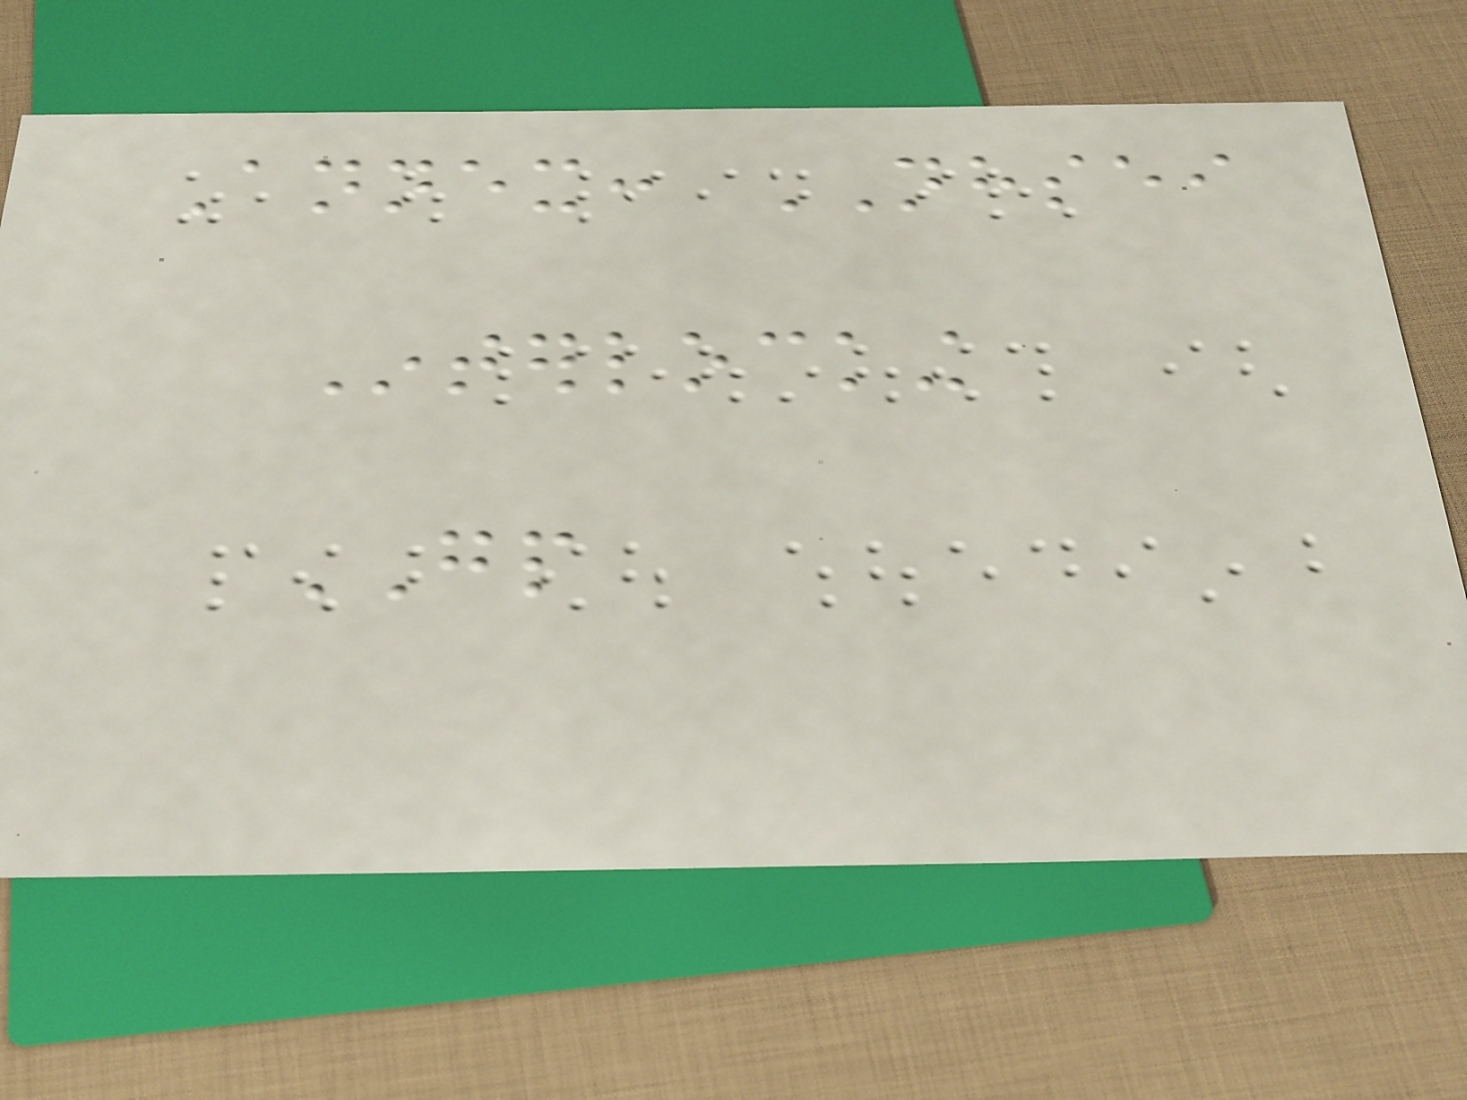Annex: NHSEI
Interlocking
GP
